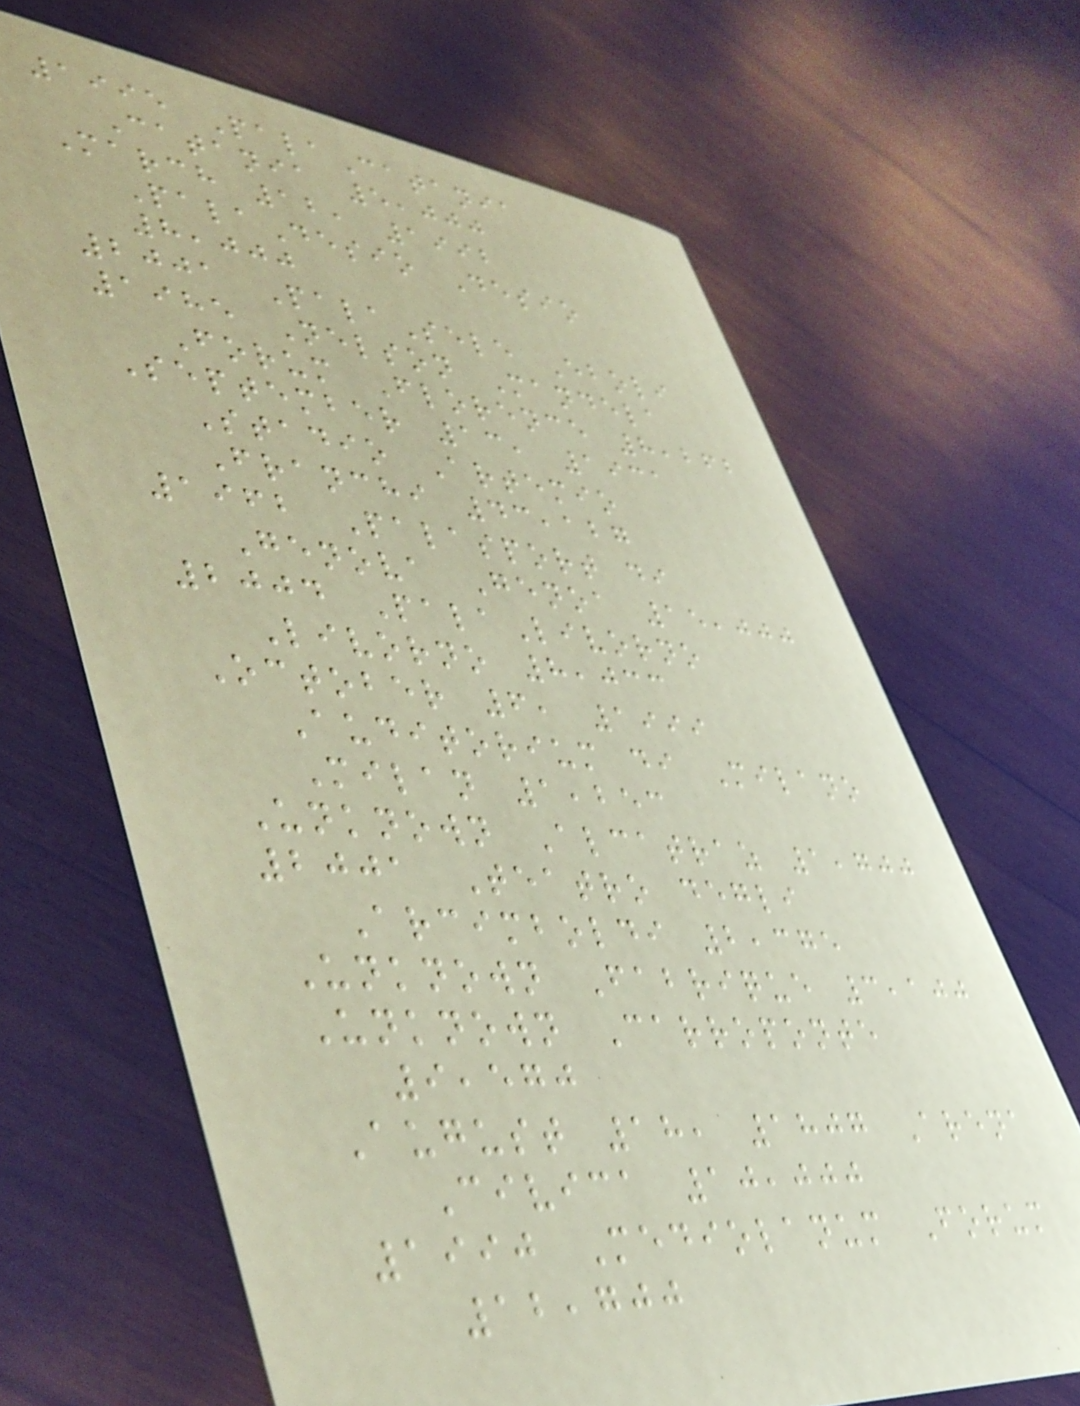1995 PalaCatania
Catania 5,000
March 12, 1992
PalaDesio Desio
8,000
2001 PalaSele Eboli
1985 Nelson Mandela
Forum Florence 8,262
September 13, 1931
Stadio Artemio
Franchi 43,127
1962 Palasport di
Genova Genoa 15,000
2004 PalaLivorno
Livorno 8,033
October 6, 1999
Auditorium di Milano
Milan 1,253
Unknown Alcatraz 1,700
2001 Teatro degli
Arcimboldi 2,375
Unknown Fabrique 3,100
Unknown Carroponte
9,570
August 18, 1807 Arena
Civica 10,000
1990 Mediolanum Forum
12,700
